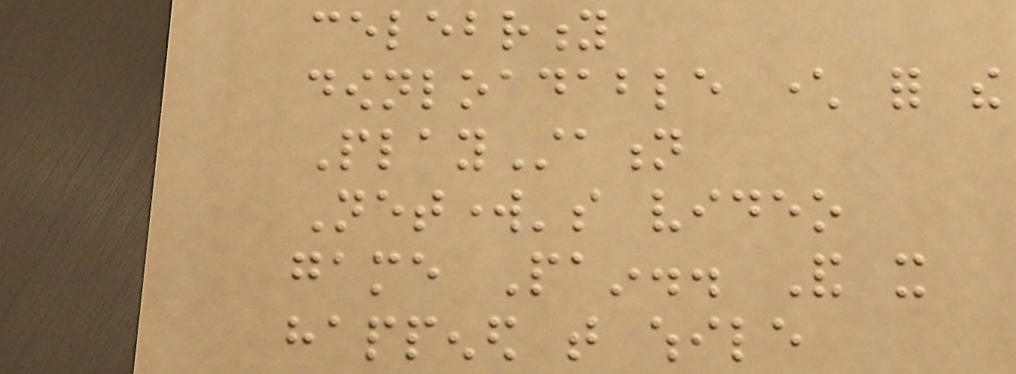celebrity
downloadable character for the
PlayStation
Network's video
game Pain.. And it
happened that while
